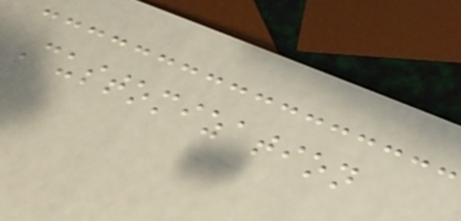Customization
